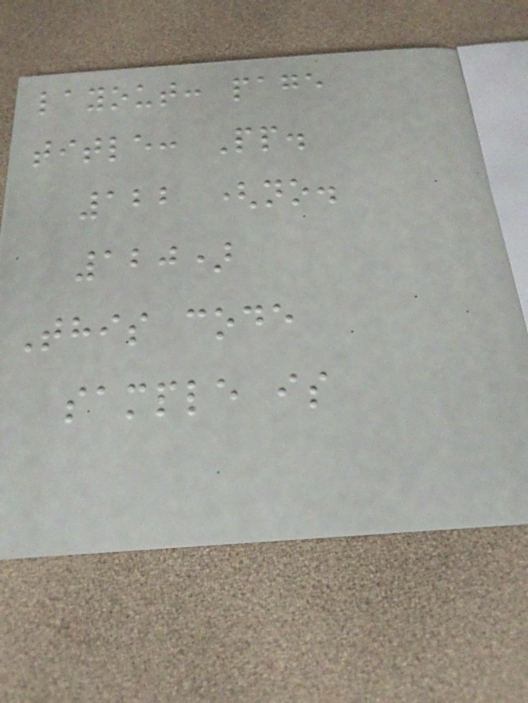layout: page
title: Pp.
122 (no.
120)
This code
sample is
